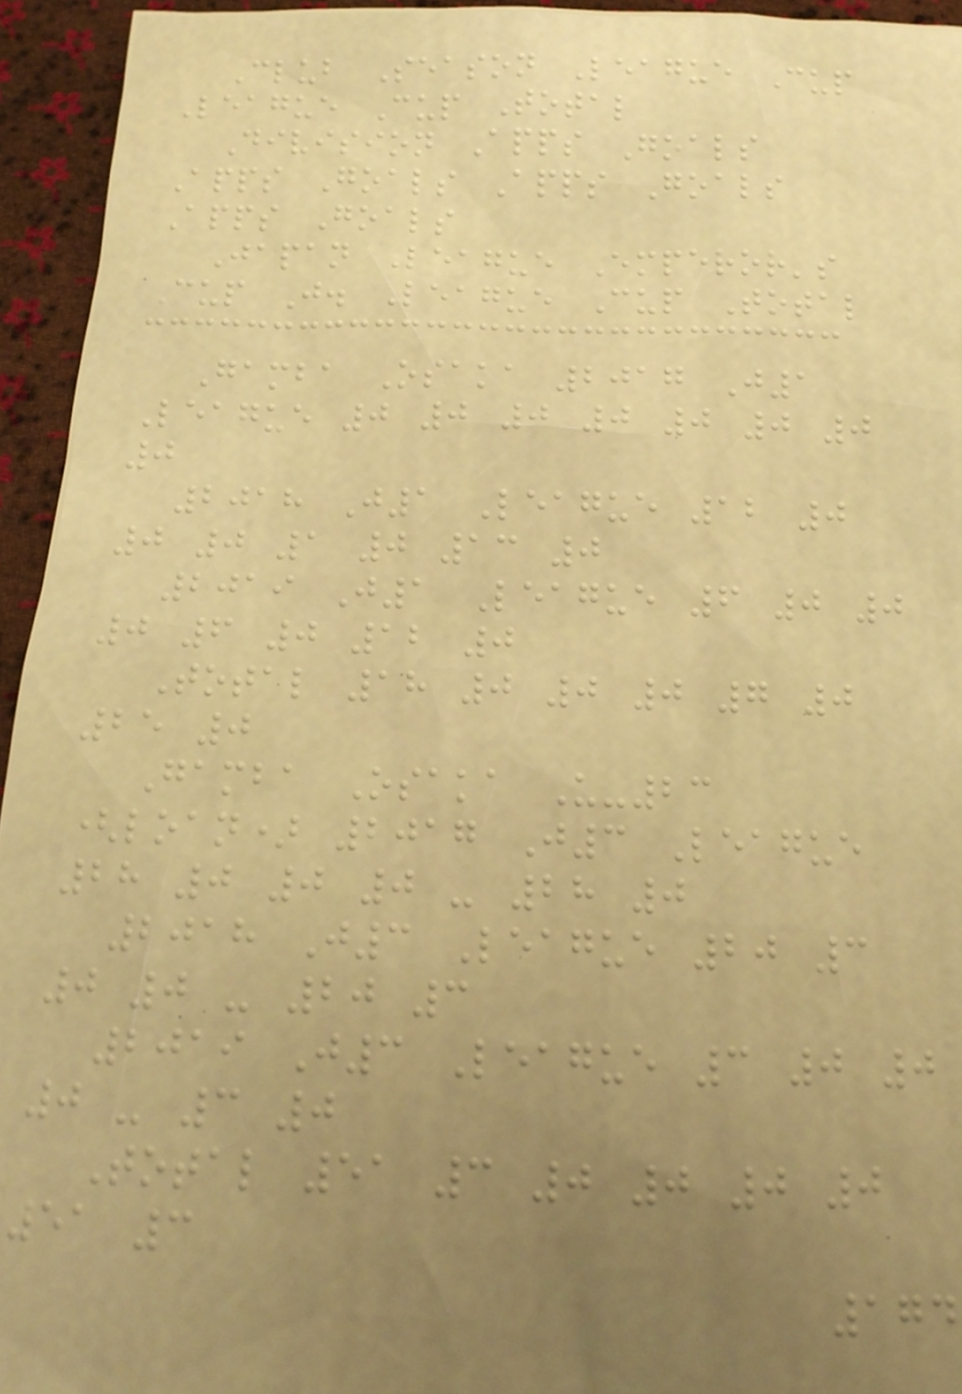Club Season League Cup
League Cup Total
Division Apps Goals
Apps Goals Apps Goals
Apps Goals
Japan League Emperor's
Cup J. League Cup Total
Gamba Osaka 2017 J1
League 0 0 0 0 0 0 0
0
2018 J1 League 12 0
0 0 1 0 13 0
2019 J1 League 6 0 0
0 6 0 12 0
Total 18 0 0 0 7 0
25 0
Gamba Osaka U-23
(loan) 2017 J3 League
28 0 0 0 - 28 0
2018 J3 League 20 3
0 0 - 20 3
2019 J3 League 3 0 0
0 - 3 0
Total 51 3 0 0 0 0
51 3
174
